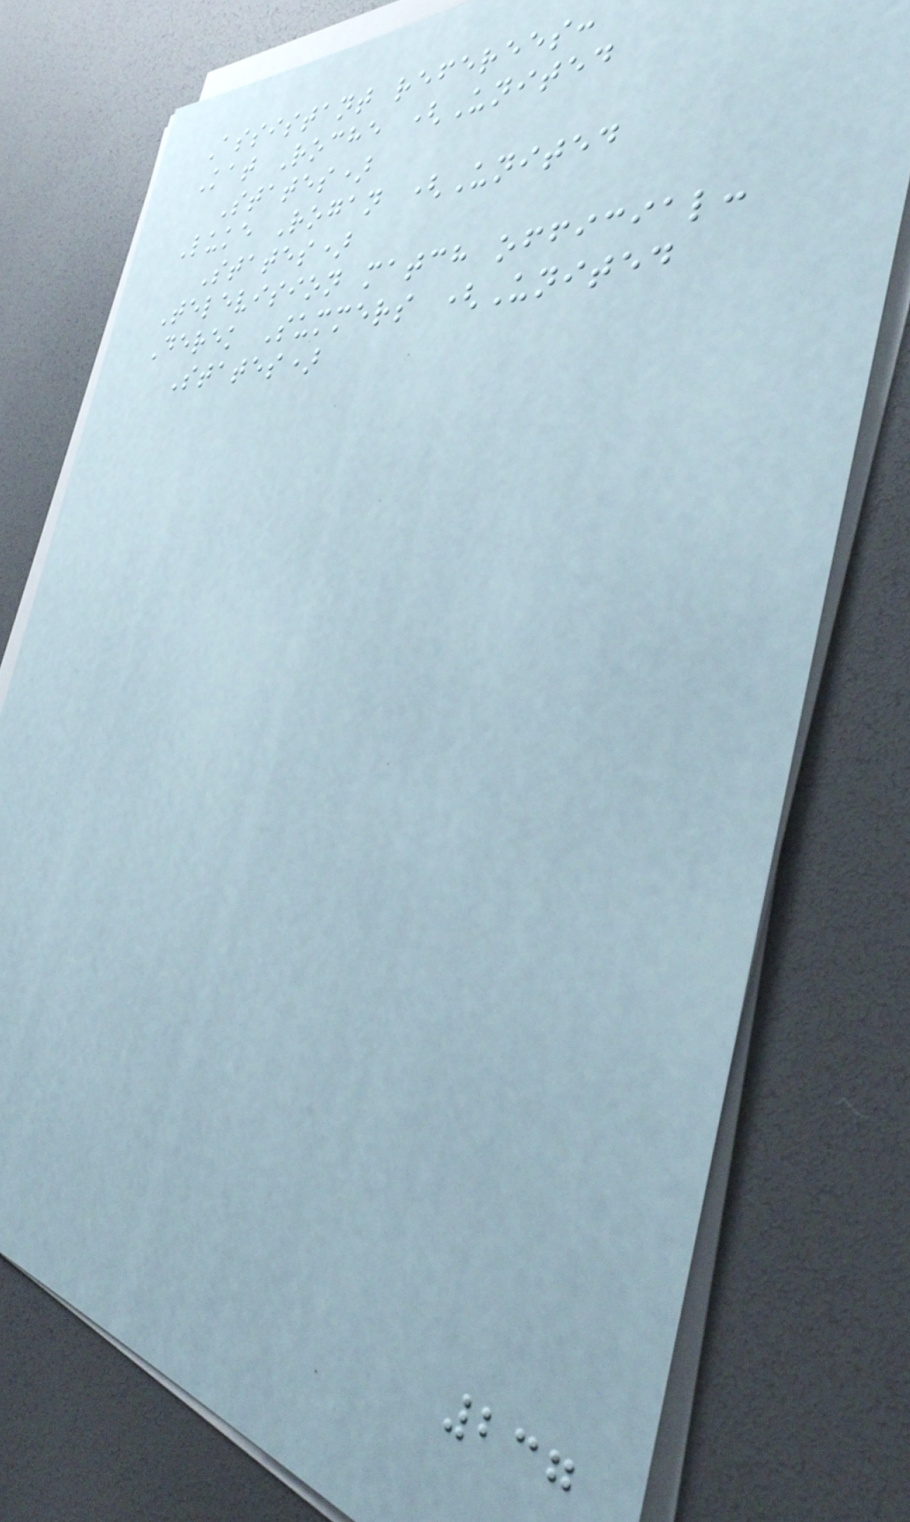Assistant referees:
Kat Roche (United
States)
Luke Rogan (United
States)
Television match official:
Derek Summers (United
States)
237
